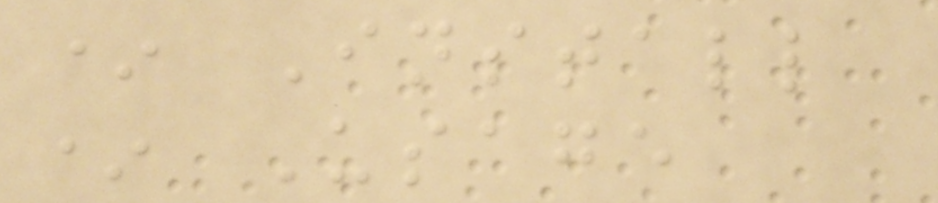* Install
* Usage
